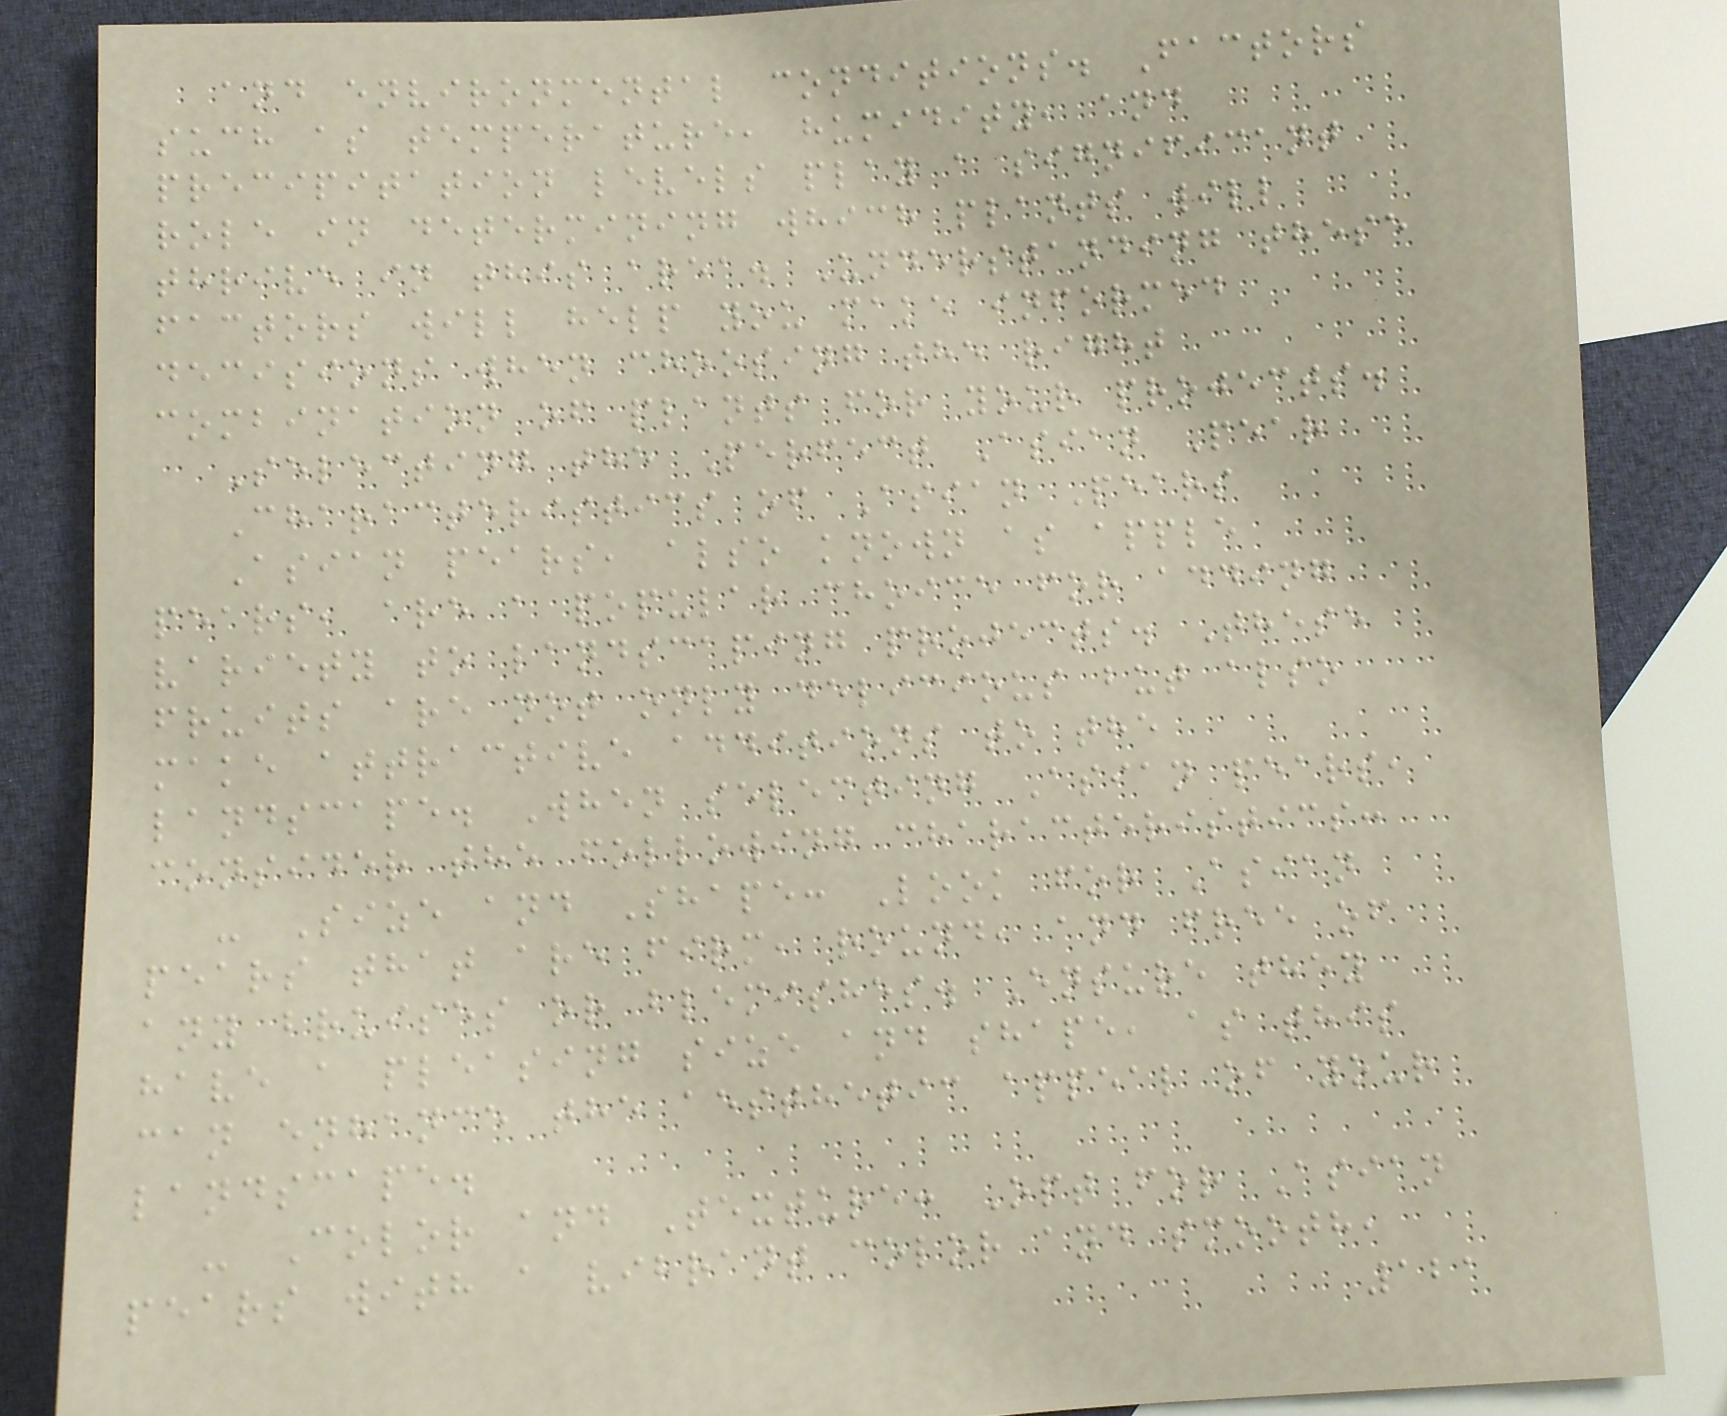and environmental conditions. Factors
such as temperature, humidity, and
precipitation levels play a significant
role in determining which plants will
thrive in this area. Understanding these
factors will help you make informed
decisions when choosing the right
combination of plants for your projects.
Selecting the Perfect Asian Pear
Characteristics of Asian Pears
Asian pears, also known as apple
pears, are a popular choice for adding
variety to landscaping projects. These
fruits are not only delicious but also
make attractive additions to the
landscape. When selecting Asian pears,
consider the following characteristics:
- Size and Shape: Look for Asian
pears that are firm, round, and free of
any bruises or blemishes. Ensure they
have a pleasing size and shape, as this
can enhance the aesthetic appeal of your
landscape.
- Color and Texture: Opt for Asian
pears with a vibrant color and smooth,
121
